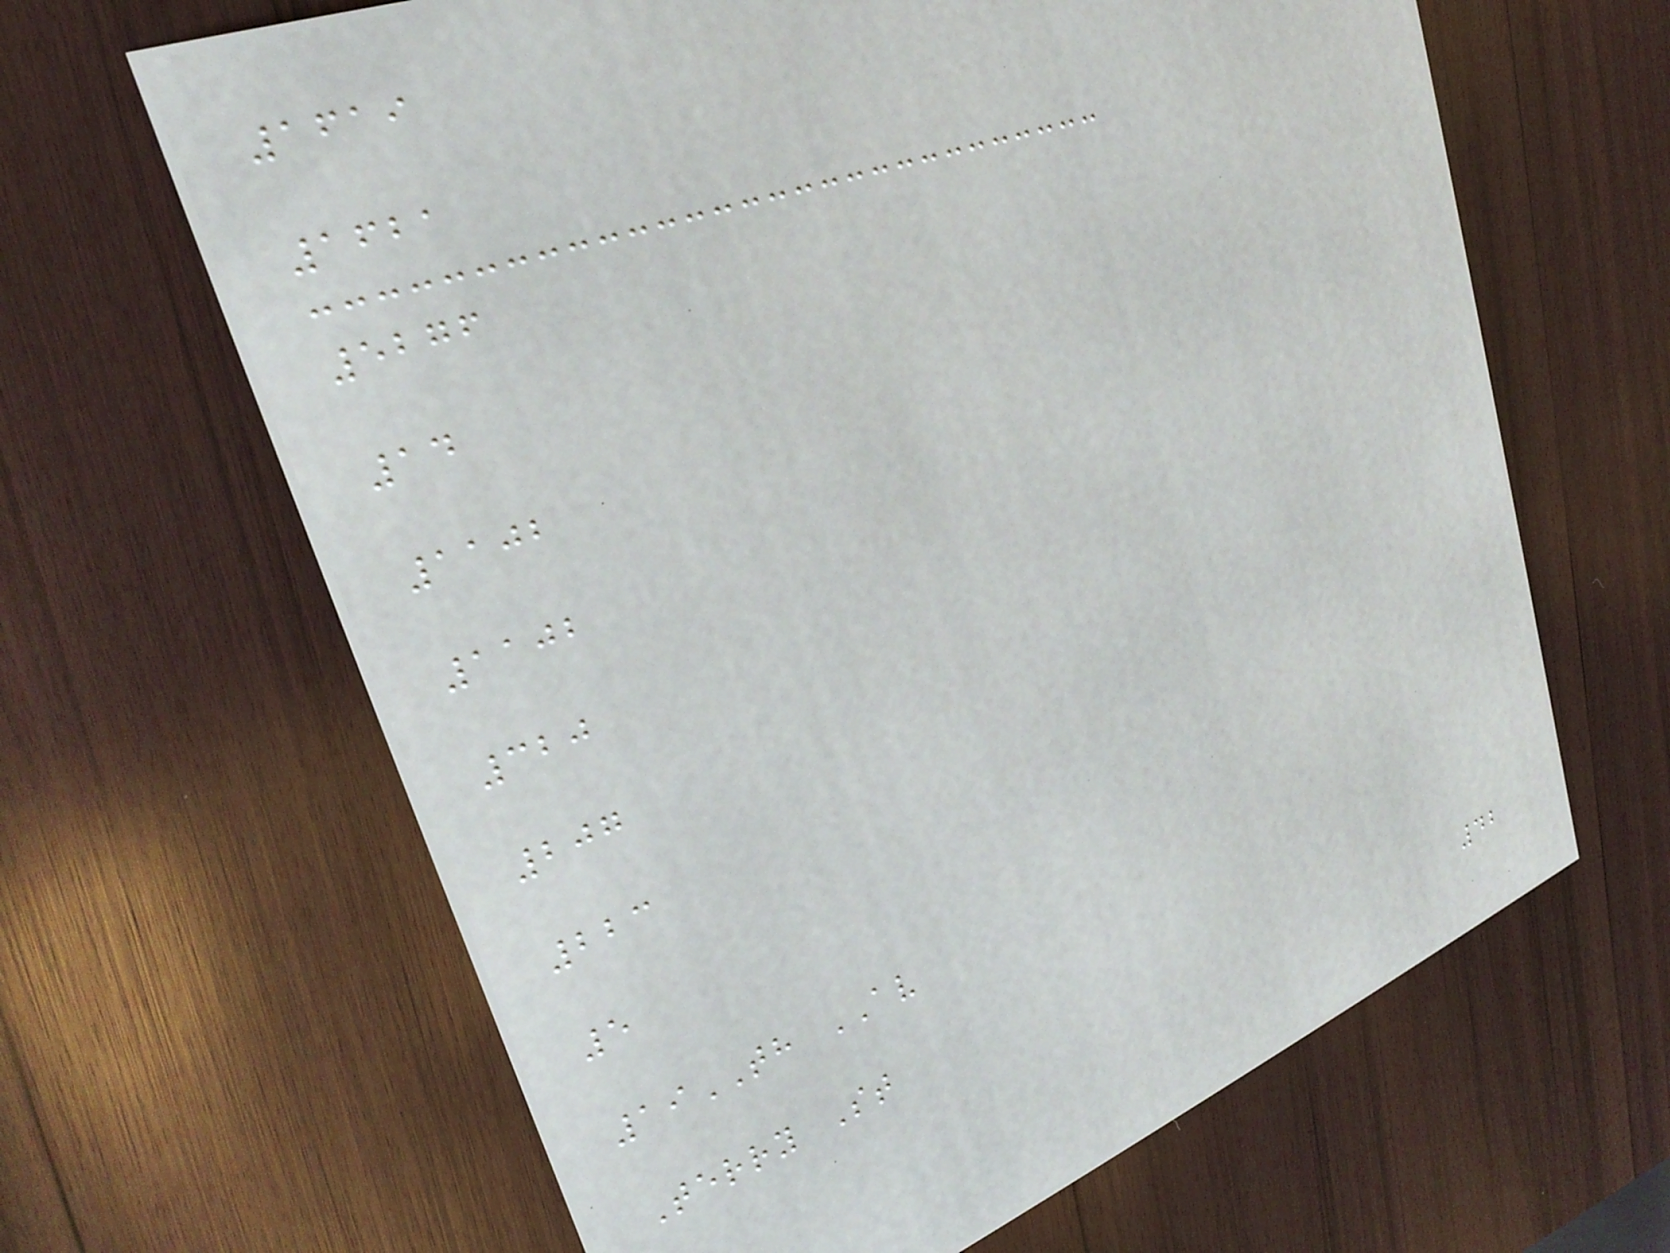1619
1621
5276
14
1102
1102
320
207
223
5
19TH AV
Terry St
42
